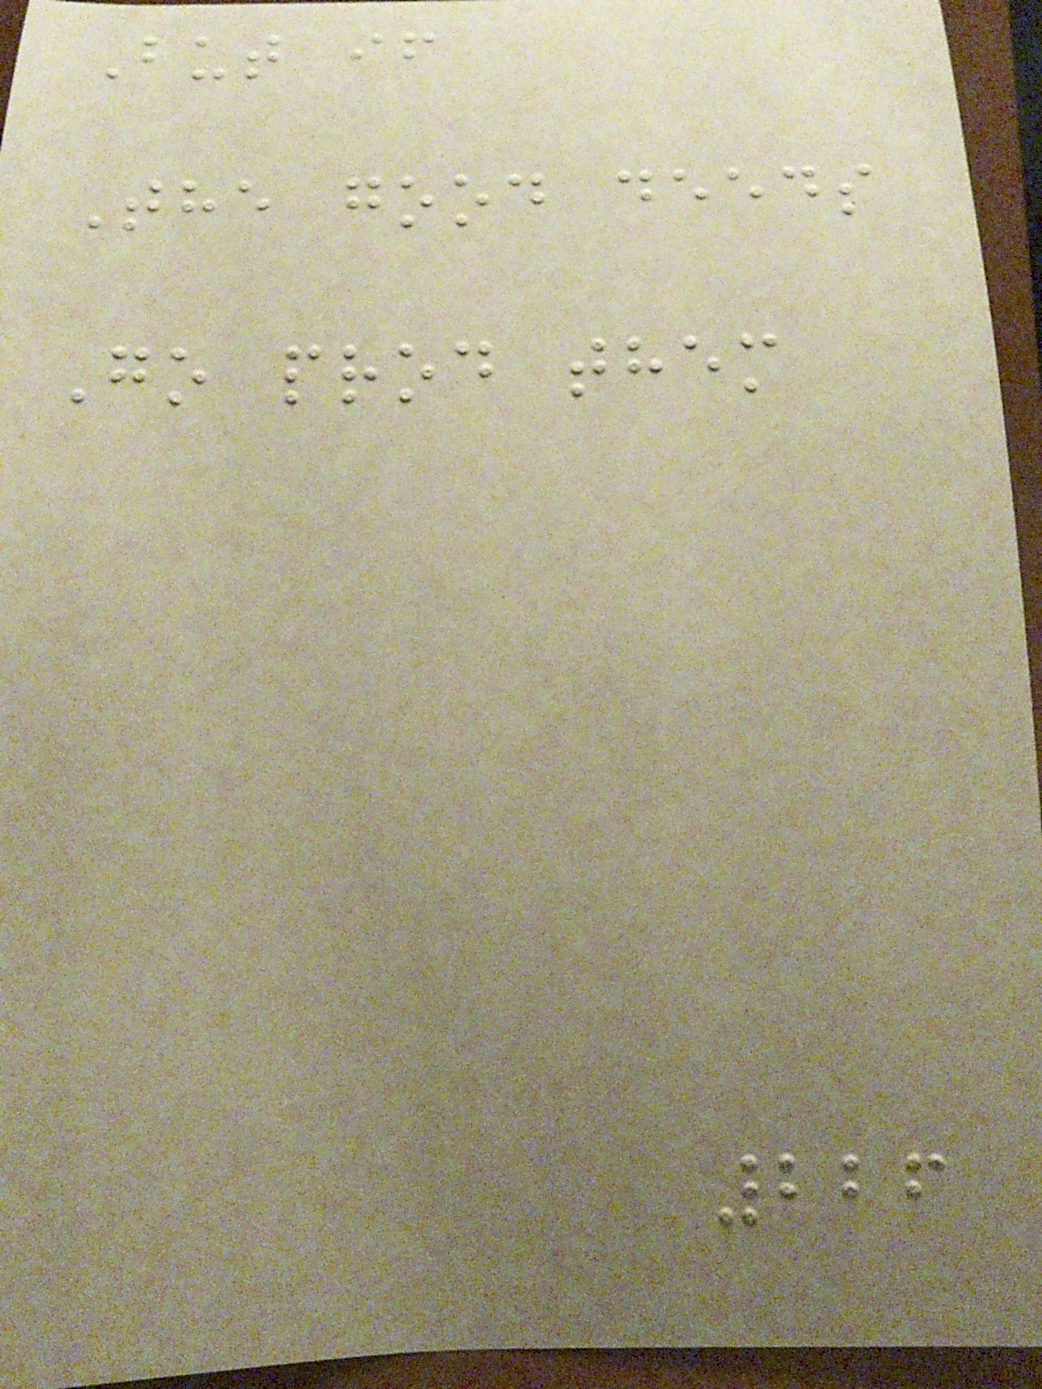But if
The good deeds
Go prod them
226
